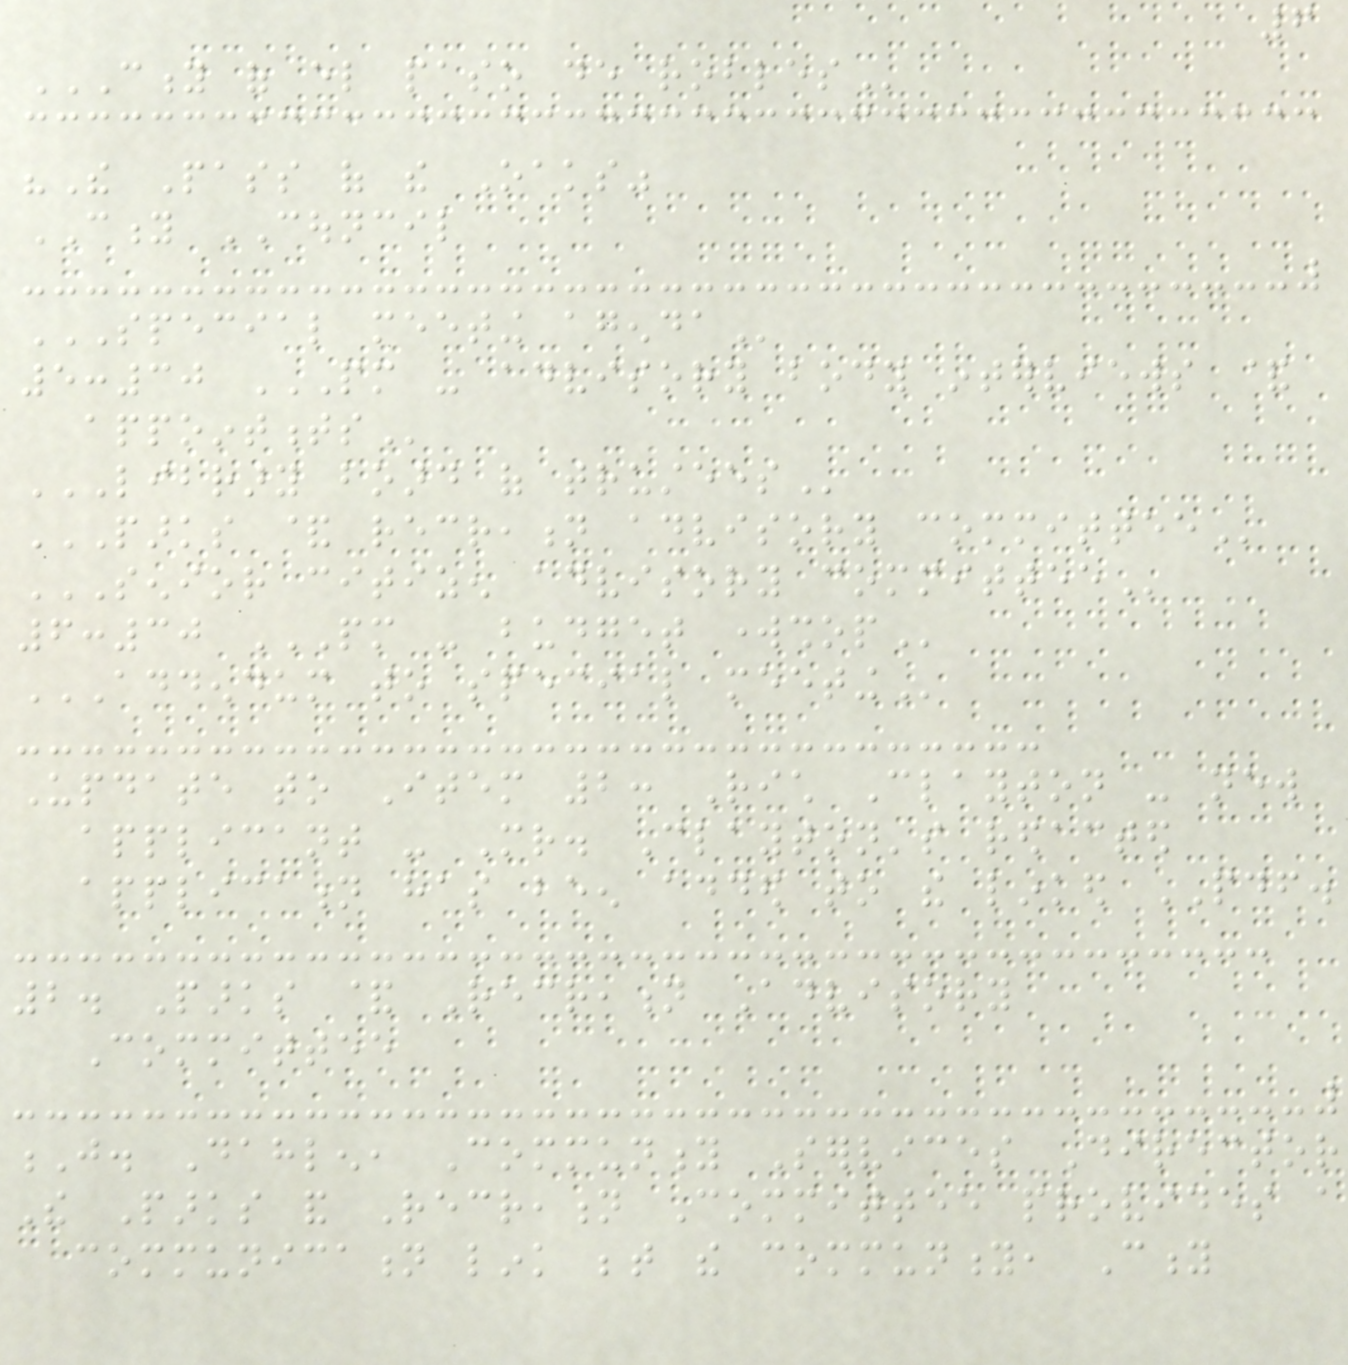6
CITY OF EL PASO DE ROBLES
"The Pass of the Oaks"
CITY COUNCIL
SPECIAL MEETING AGENDA
5:30 PM - ADVISORY BODY INTERVIEWS &
APPOINTMENTS
LIBRARY BOARD OF TRUSTEES
PARKS & RECREATION ADVISORY COMMITTEE
SENIOR CITIZEN ADVISORY COMMITTEE
6:30 PM - BUDGET WORKSHOP
ADDENDUM TO SPECIAL MEETING
Update to Item 2: Rich Clayton - new
applicant - Mr. Clayton's redacted
application has been added to the linked PDF.
2. Parks & Recreation Advisory
Committee
J. Dahlen, Community Services Director
The Parks and Recreation Committee provides a
communication link between the community, City
